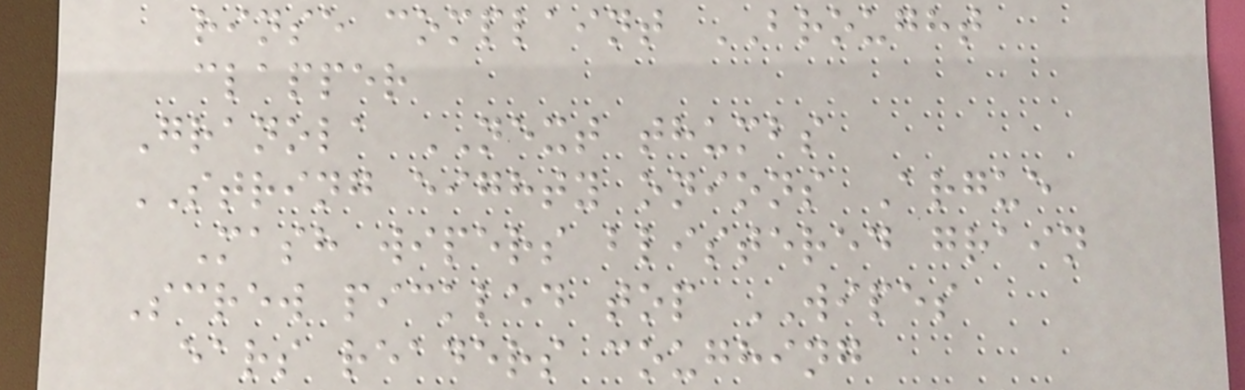rinse complaint BROUGHT
clapper
Granola NEXT thumbs
STRING eighty onions Argue
Mash wipers blistered grain
Screw pickled top WIPES
ears readers coughing
